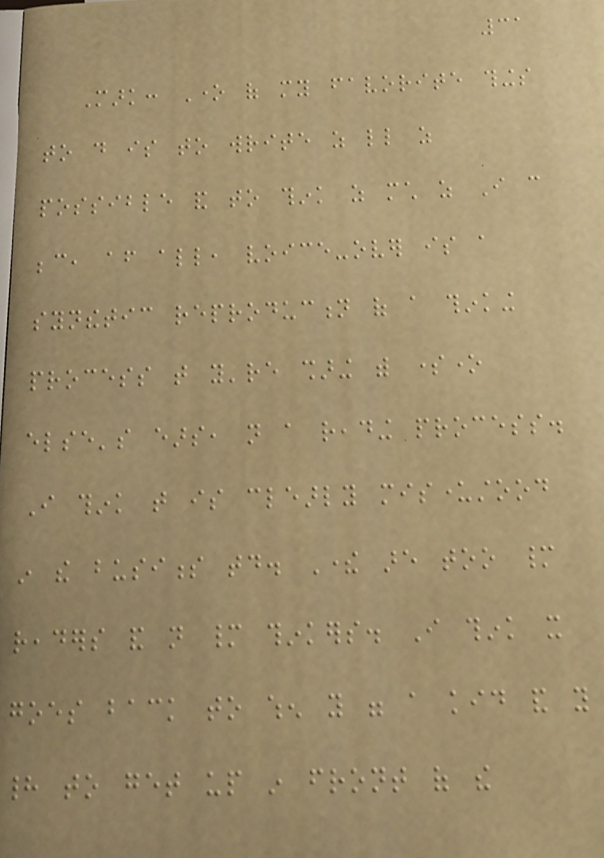31
Mark: One of my favorite things
to do is to write as little as
possible and to think as much as I can
because, after all, voice-over is a
synthetic reproduction of a thinking
process that you're sharing with someone
else's ears, not a reading process.
I think that is clearly misunderstood
in the business today. There are too many
readers and not many thinkers. I think it
goes back to when you were a kid and you
had to get up in front of the
